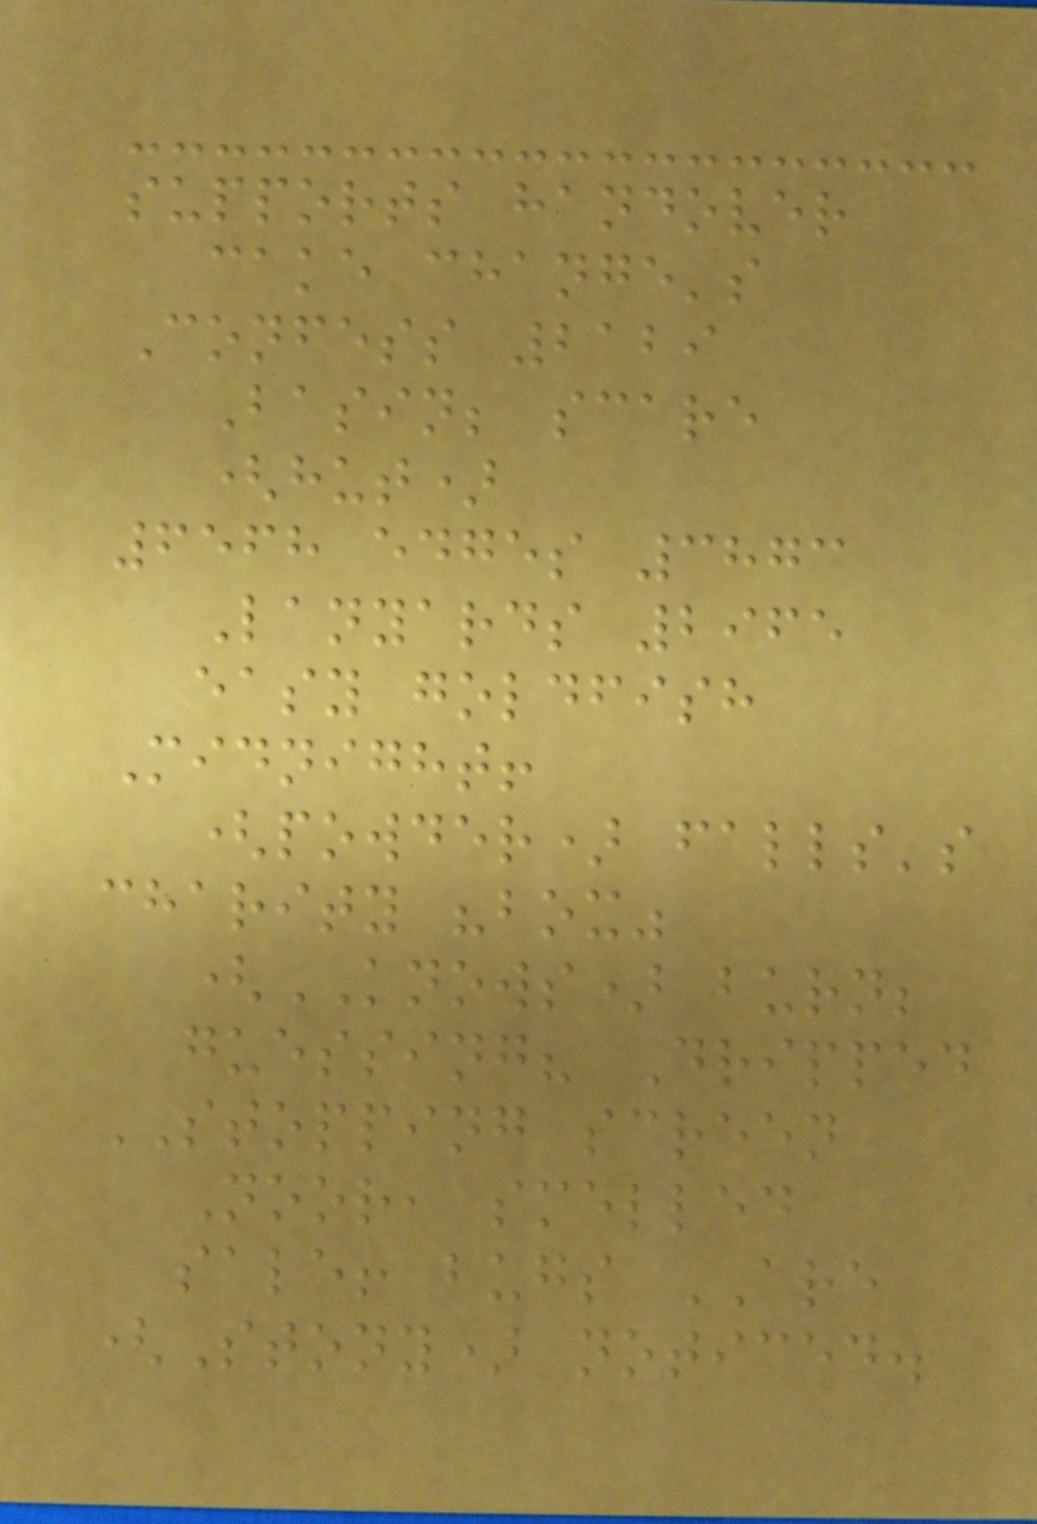supports handover
cake change's
Confess 2129
Basin; scare
(hut)
6568 edges 3873
Lanyards 2965
easy goldfish
Midnight!
(powder) falls's
charity "box"
(KNOWS) burn;
guessing? Dripped
STOPPING screen
Noor, smelled
sale! bugs ARE
(Stony) noticed.
